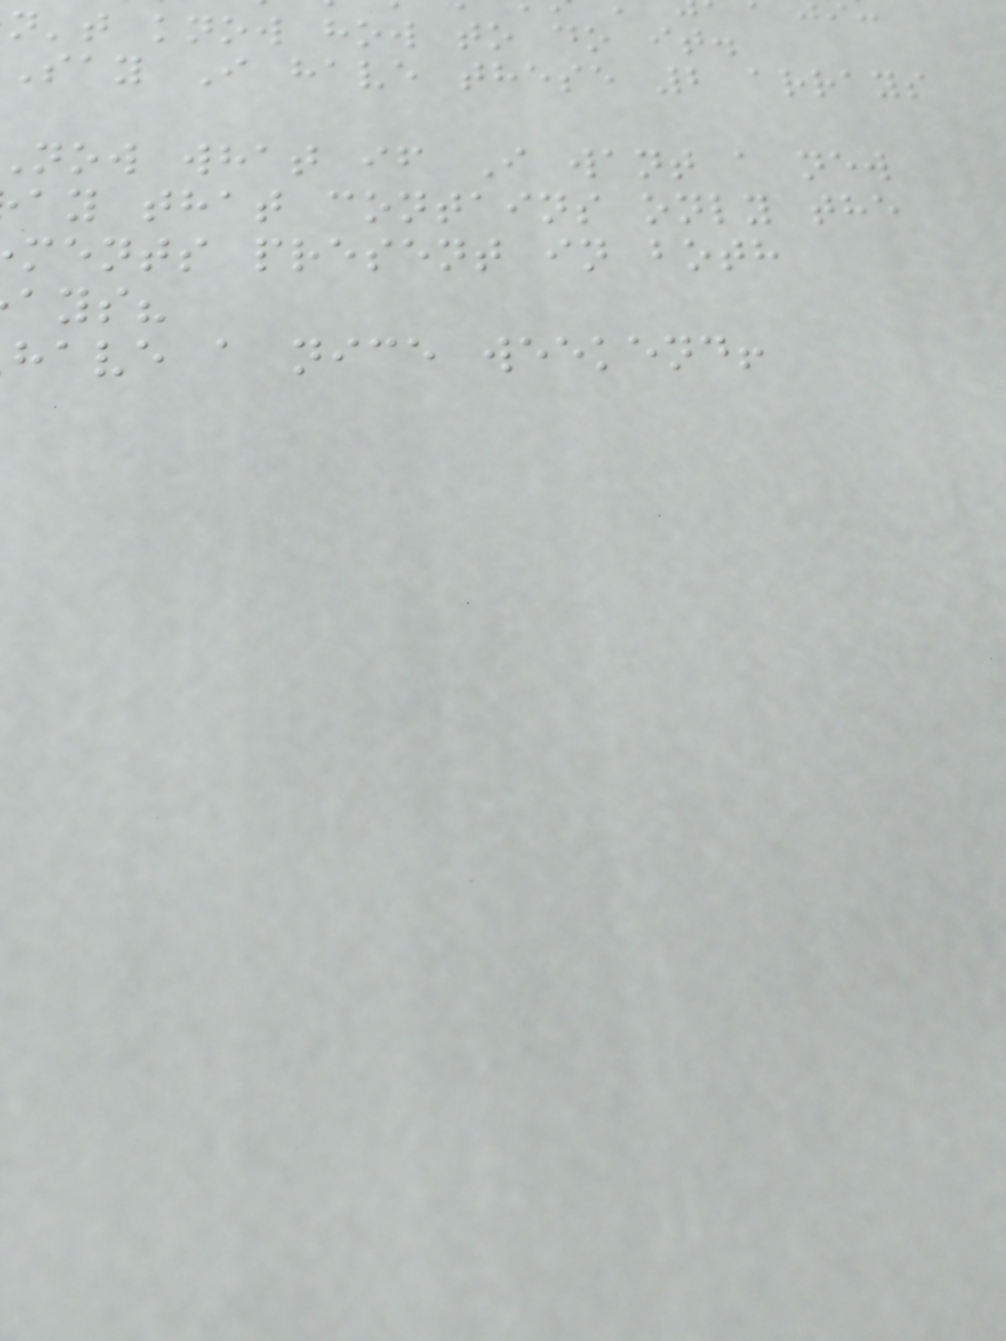n't know how to do it.
Say I have these 2 arrays
now what if I want a new
ay that contains only the
ments present in both
ays?
have a nice weekend!
